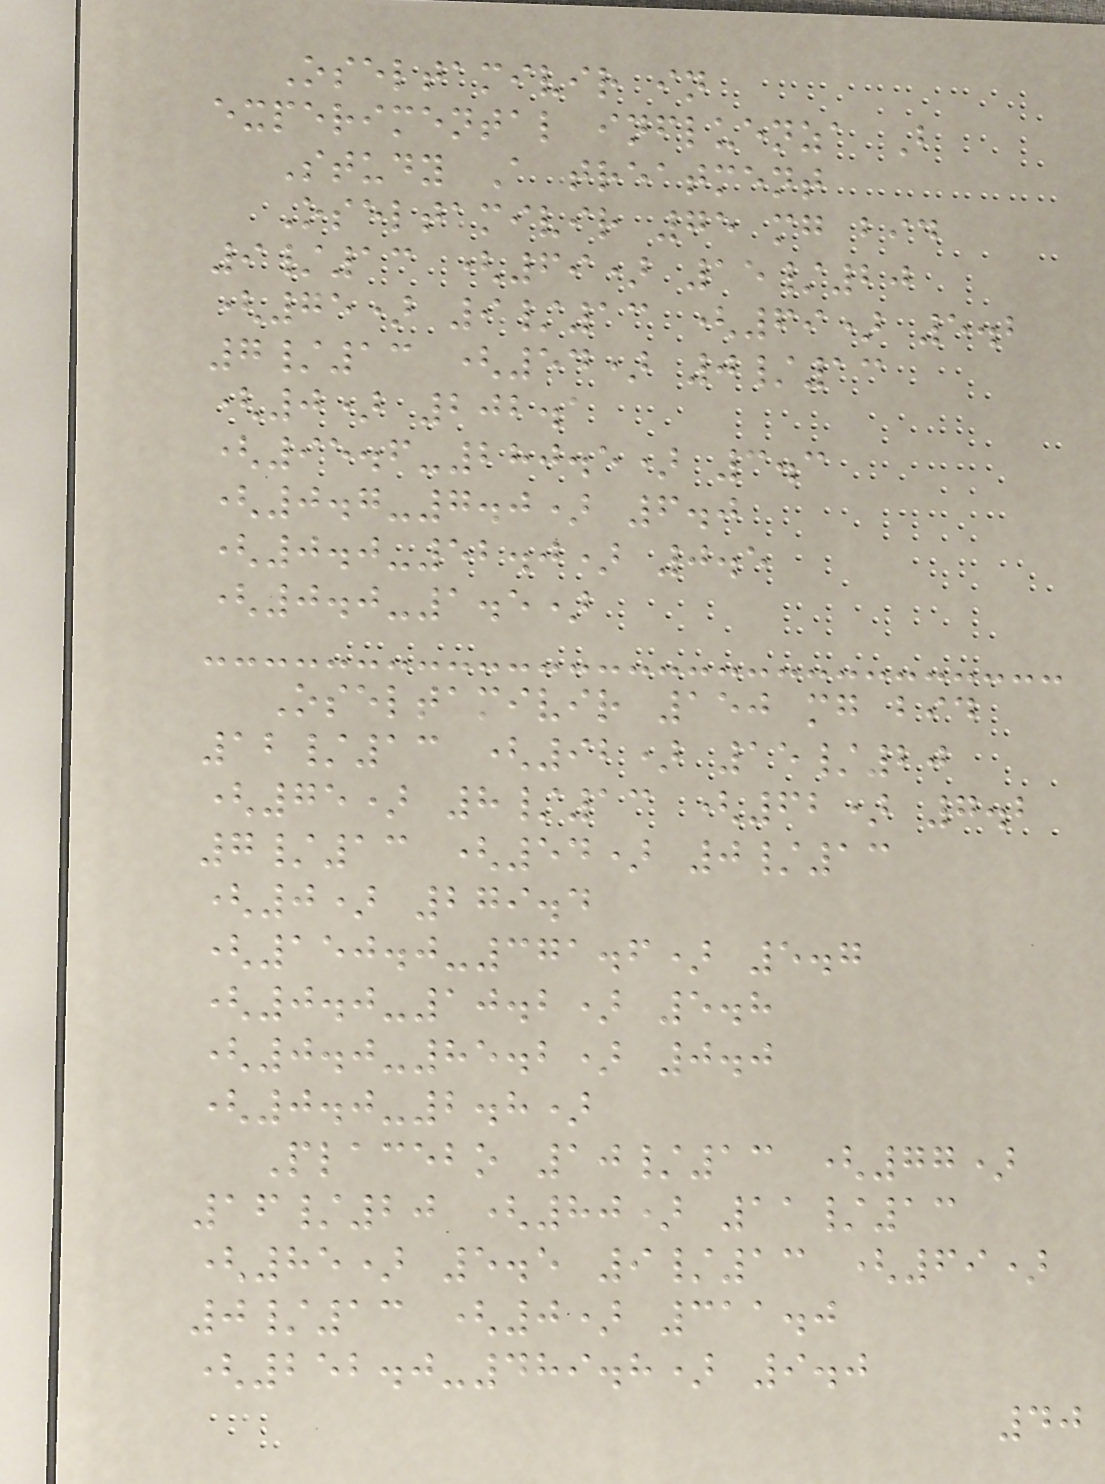Oseltamivir in
experimental influenza B
Study A treatment
Oseltamivir 75 mg bid
9/13 (69) 15/20
(75) 9/13 (69) 5.2
7/13 (54) 0/13
(0) 202.1
(95.6-280.5) 3.3
(0.7-7.0) 6.0
(0.0-52.0) 0.5
(0.0-1.5)
Oseltamivir 150 mg bid
12/13 (92) 15/20
(75) 8/13 (62) 7.2
7/13 (54) 0/13
(0) 279.4
(150.0-371.6) 5.7
(0.0-10.2) 5.8
(0.0-85.2) 0.0
(0.0-2.8)
Placebo 10/13 (77)
16/20 (80) 11/13
(85) 5.5 9/13 (69)
0/13 (0) 311.0
(252.0-489.8) 9.0
40
